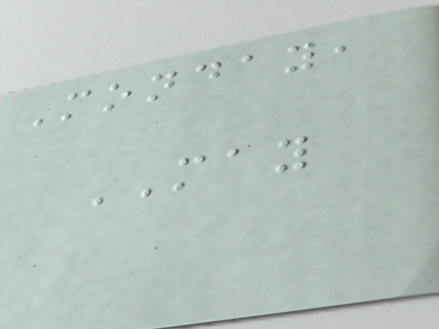Monday,
MAY
